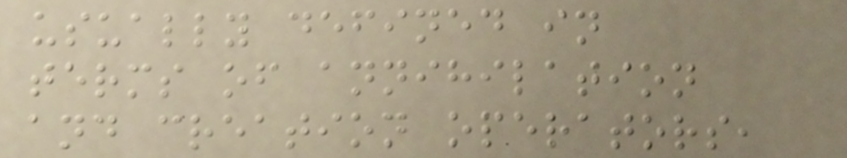usually defined in
terms of annihilation
and creation operators,
